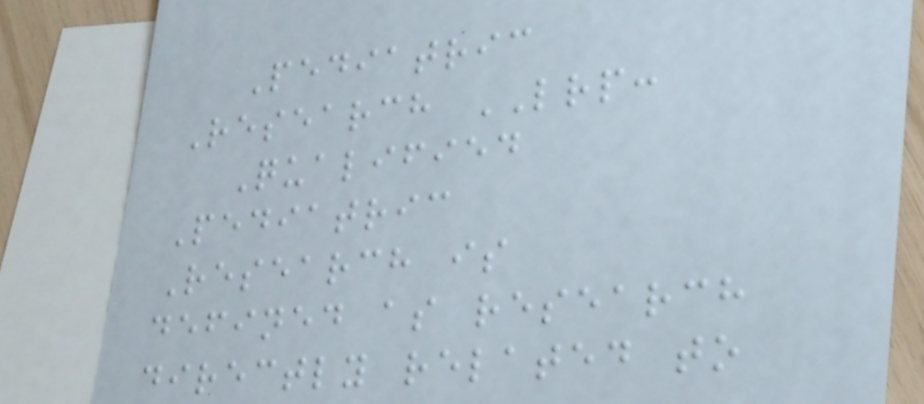Pediatric
Research LRP:
Qualified
Pediatric
Research is
defined as research
directly related to
